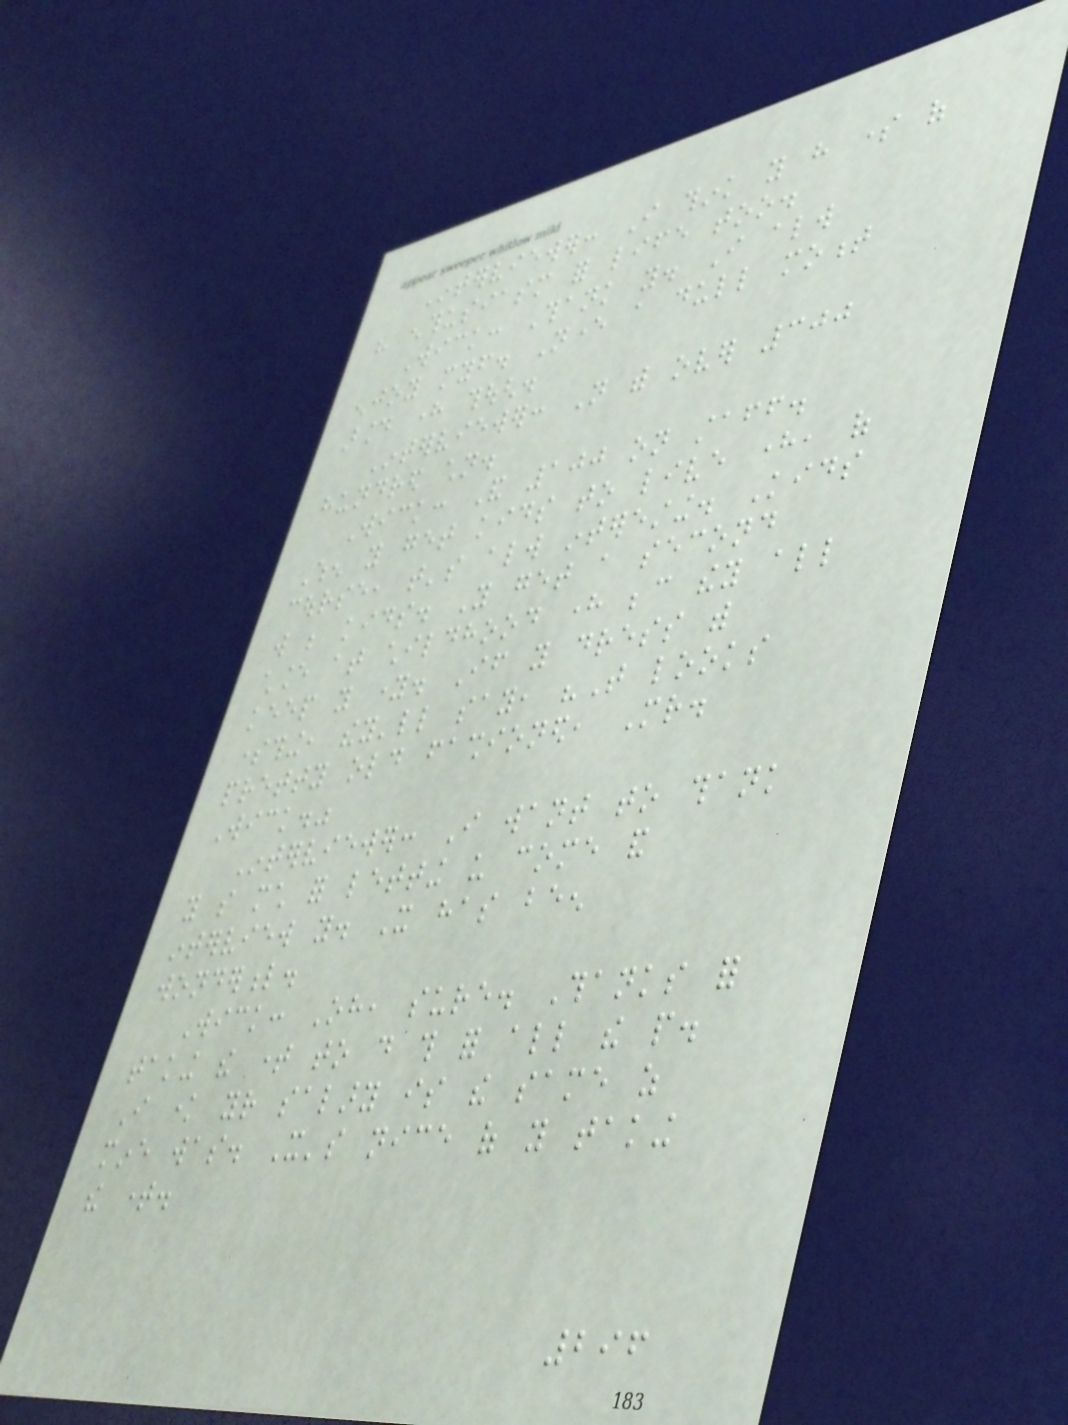Interviewer: I think you have some of
his enthusiasm for life too.
Wick: Thank you. I always
enjoy myself. Never a dull moment
around here though.
Interviewer: Not with over 300
hundred children.
Wick: And 100 on staff.
When you get kids to live here, of
course, that's always interesting. Kids
will be kids. You get a second
chance at childhood here because they all
keep you young. If you dress with
something, they'll say, "That looks
pretty old fashioned, Mr.
Wick."
Interviewer: I want to thank
you so much for letting us come and
interview you. It has been
wonderful.
Wick: Oh, sure. Thanks for
taking the time to do this for all the people.
I know your salary is the same as
mine was. It's nice of you taking
the time.
296
